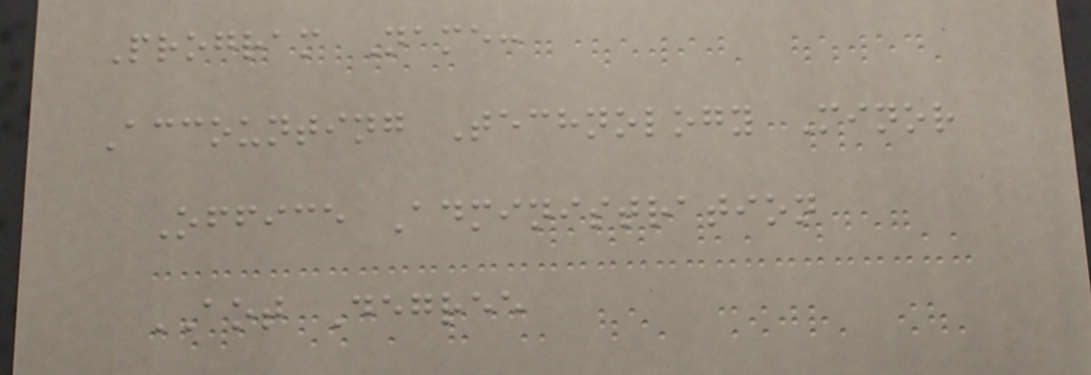Program Name:
Accounting Technology Minor
Office Administration
AOT Degree
